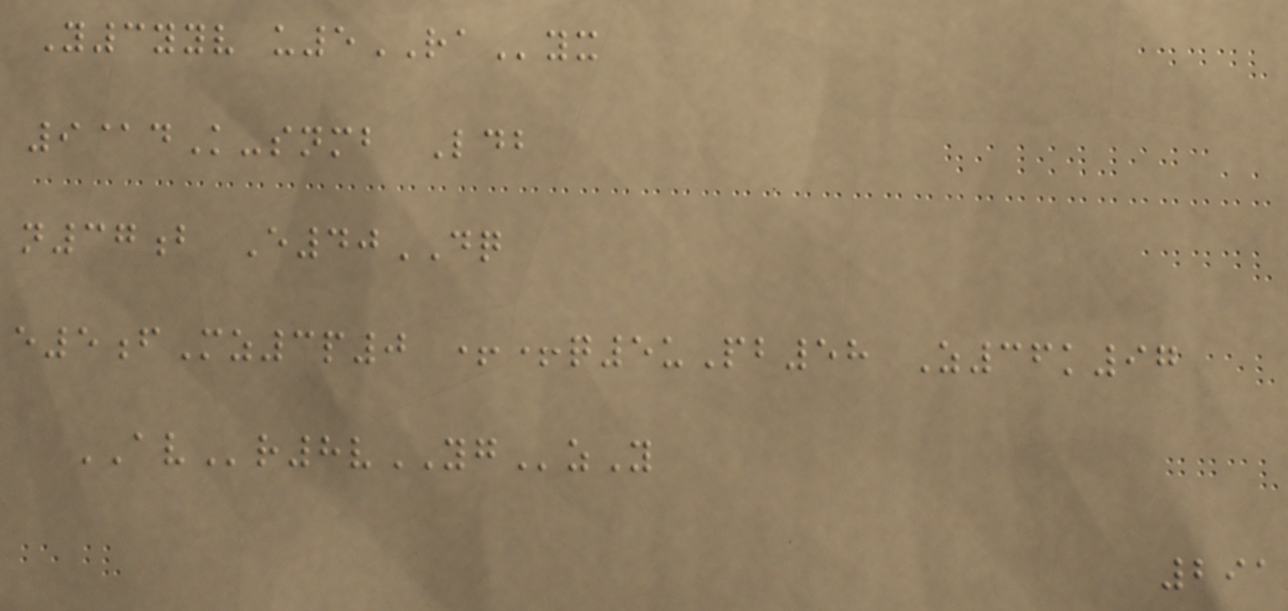Y3yyv u5RAyx
9@dK-snmb Ldb
n37b E40DQ
e5fMz3p0 ++q5uPb58 Z36k97
AVr8vYGzY
291
